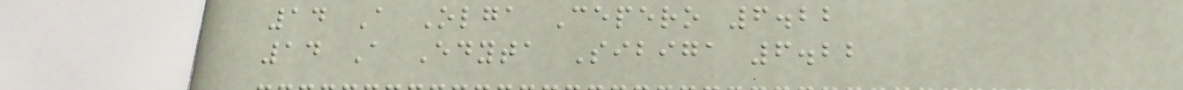14 A Olga Cepero 6.22
14 A Edyta Sibiga 6.22
